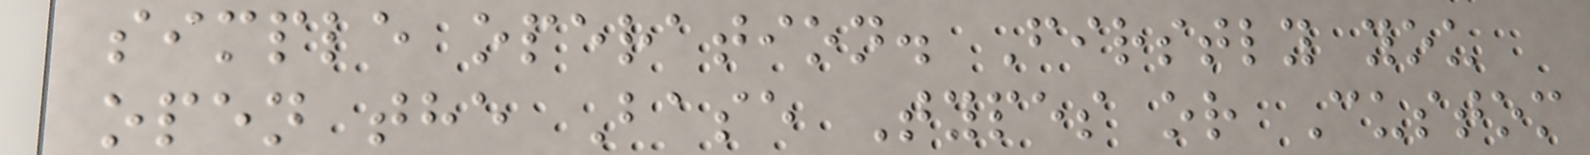simple operation. Firstly you
open the Base Types or Custom
